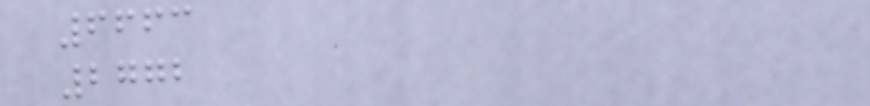6663
2772
